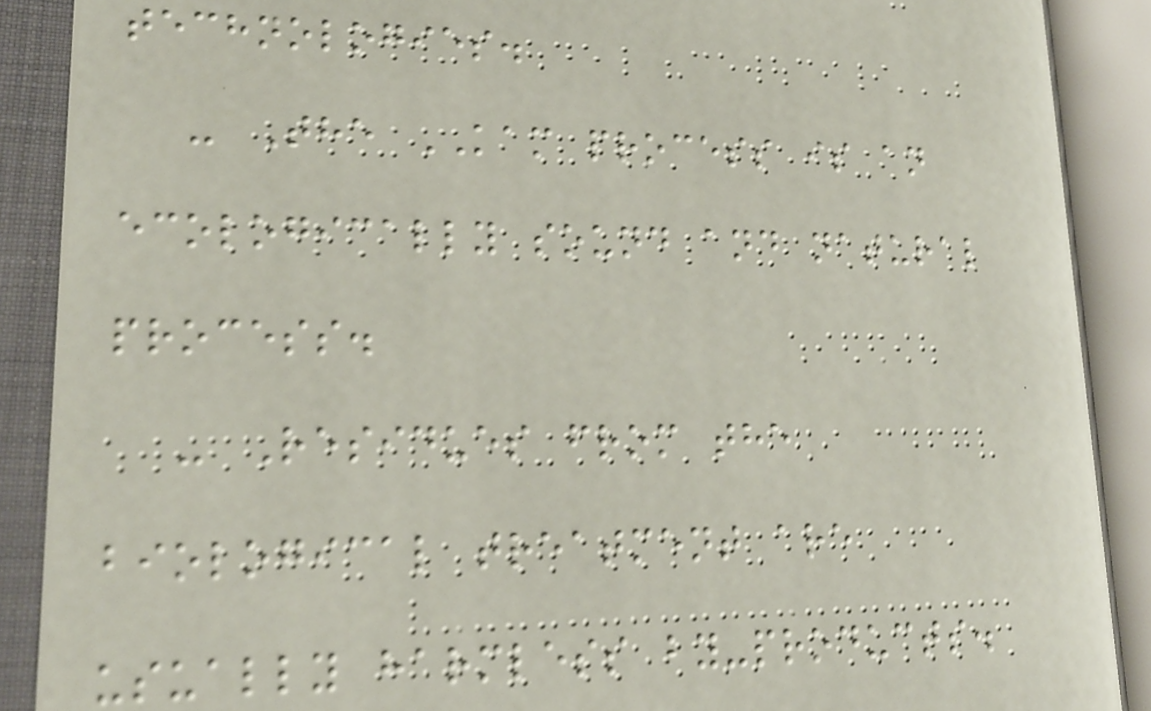technologies.
- The KAM process is an
ecologically sound and natural
process.
- Residues from the
biological treatment are
usually harmless by-products.
